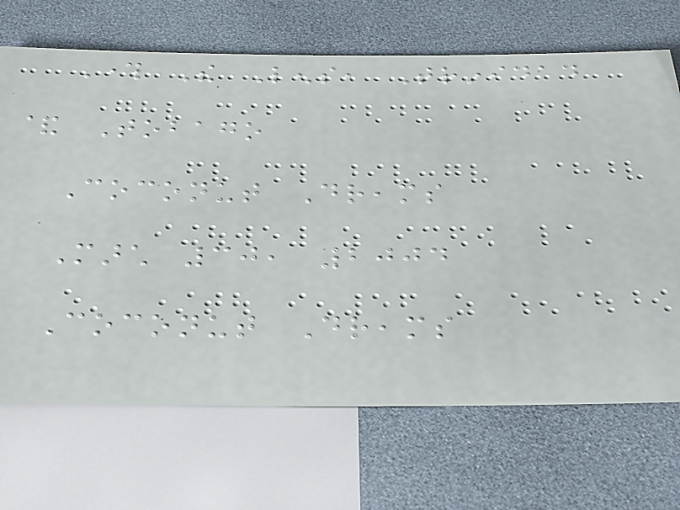Through The Lens, Trinidad
& Tobago
Coconut Dreams
March 30, 2004
Coconut Dreams
